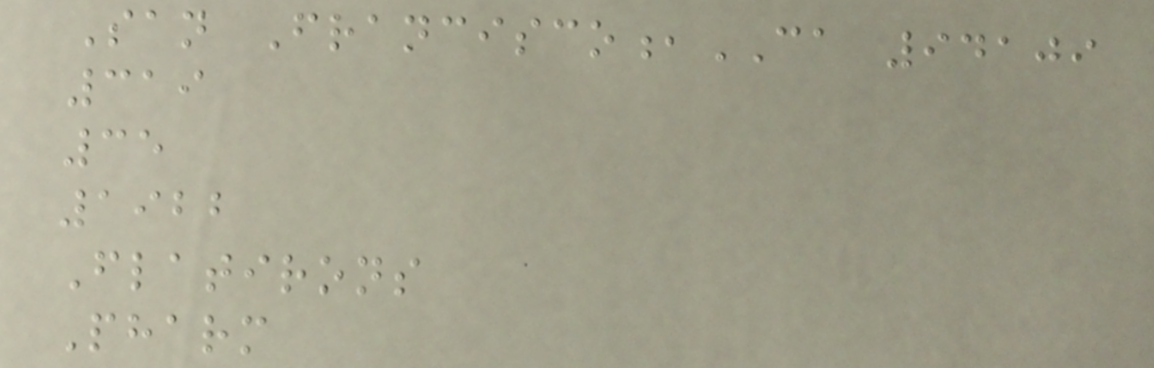San Francisco,CA 94109
319
35
1922
Flatirons
Pharm
